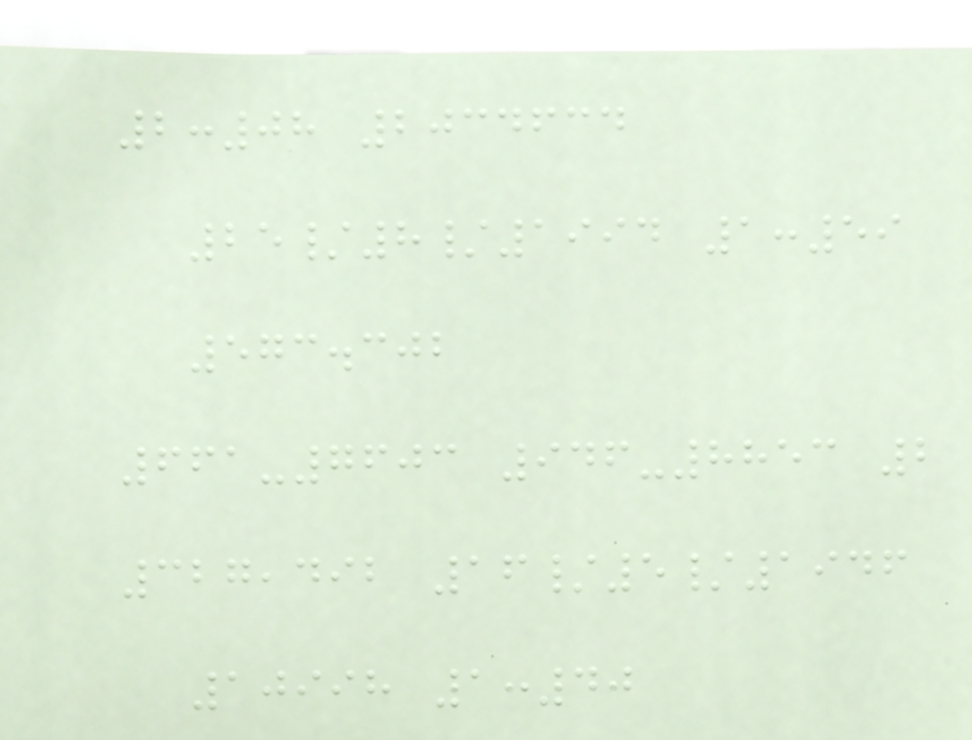2:08 2034634
25/8/1994 1:59
573.302
661-7603 946-8853 2
327,492 16/5/1946
10998 1:40
